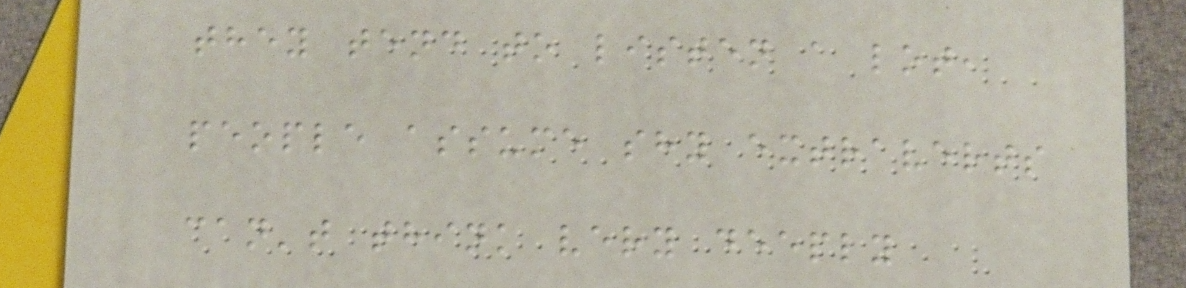they tend to listen a lot,
people assume shy extraverts
can't think very deeply
